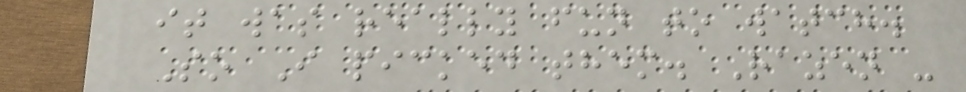it was really fun to watch.
So I picked them. Razen -
